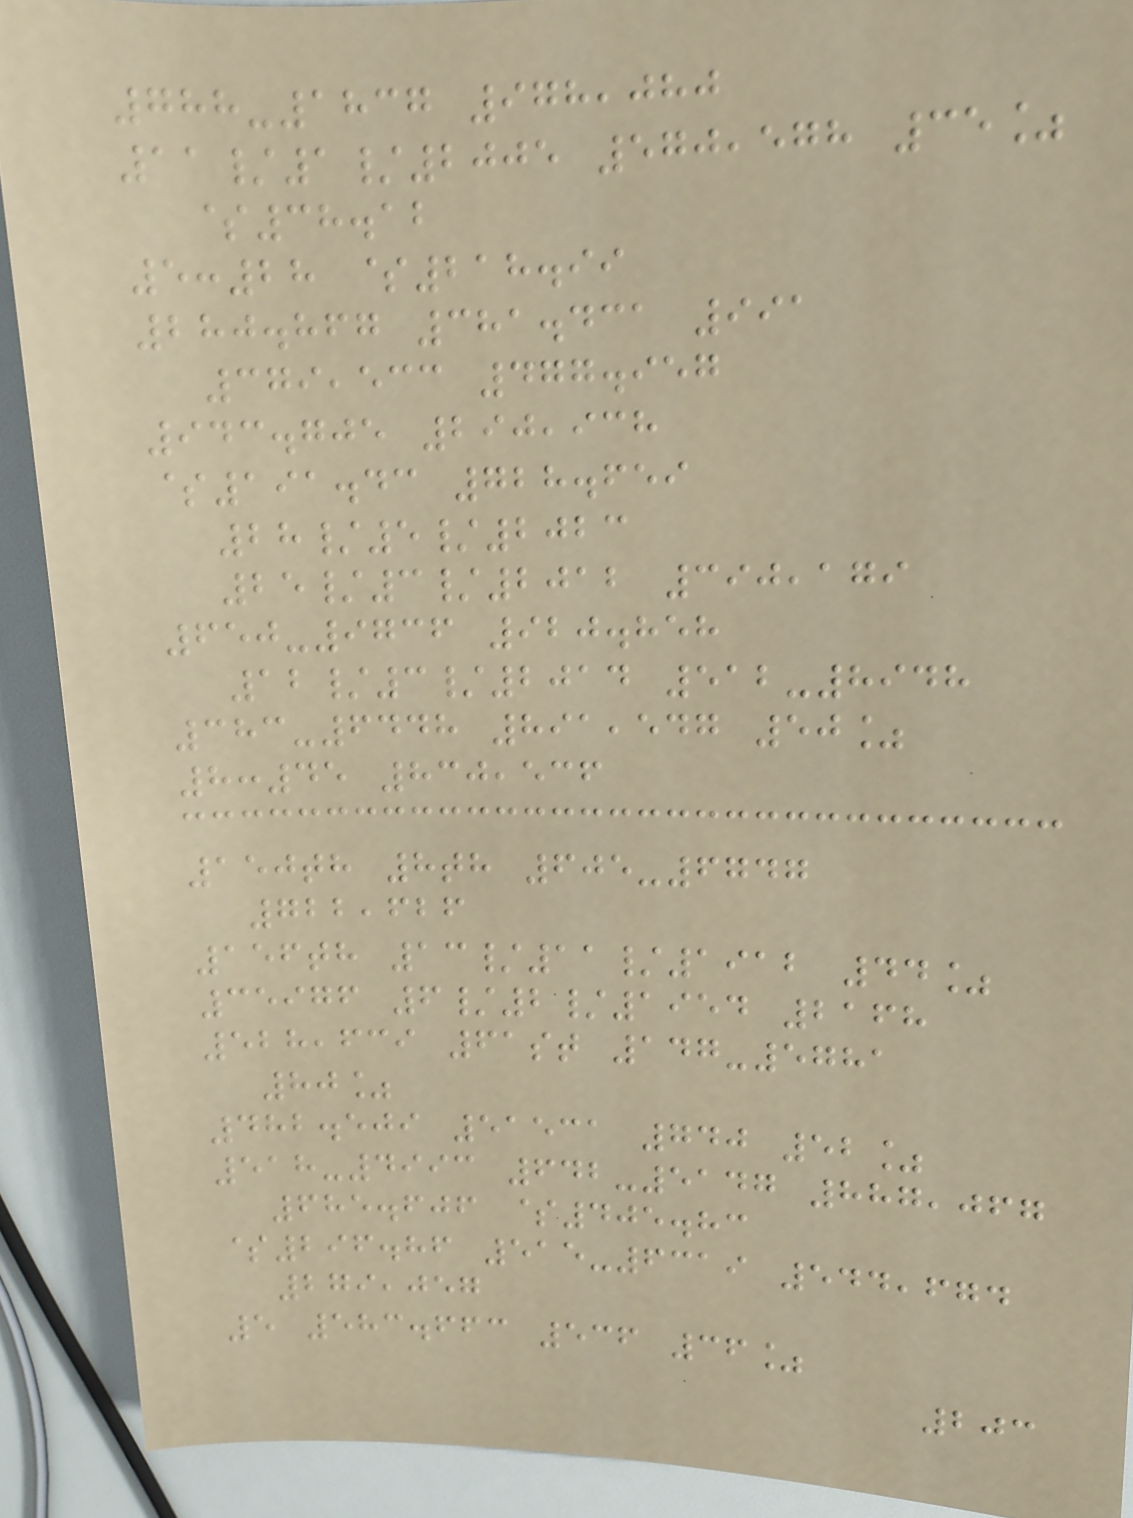788-1837 978,080
11/1/2005 570,578 35%
$38.12
5:28 $218.99
280.867 381.431 991
379,533 477.957
943.705 290,938
$191.43 728.659
28/5/2023
25/3/2012 390,179
650-9736 920.858
12/3/2014 512-8948
383-6448 891,547 50%
8:45 830,536
150th 8th 605-6747
722,626
156th 13/11/1912 44%
35976 6/2/1954 2168
528,639 61st 147-5781
80%
482.509 51531 740 52%
518-4993 642-5147 887,067
685.606 $405.83
$296.86 515-6319 544,674
279,057
5 583.663 536 36%
203
